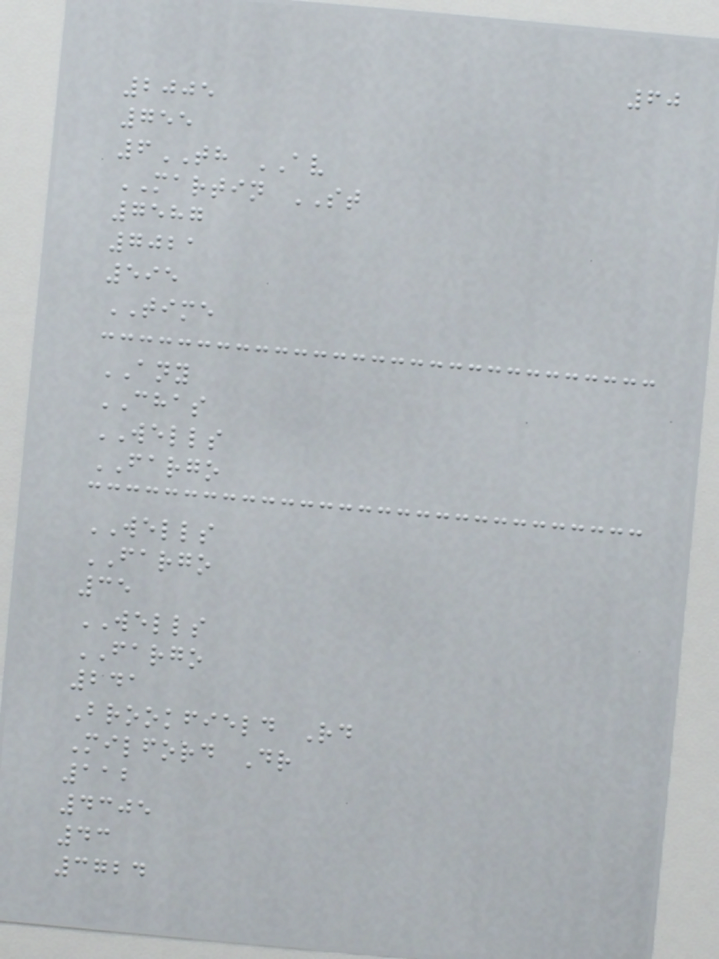60
2005
755
6TH AV
MARTIN ST
7587
7021
595
TIME
ANY
CHAS
WELLS
FARGO
WELLS
FARGO
35
WELLS
FARGO
241
Brookfield Rd
Milford Dr
112
4305
43
3724
